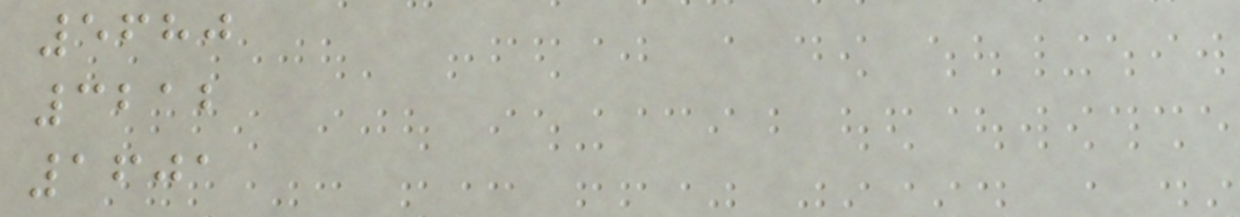5680
3212
1601
